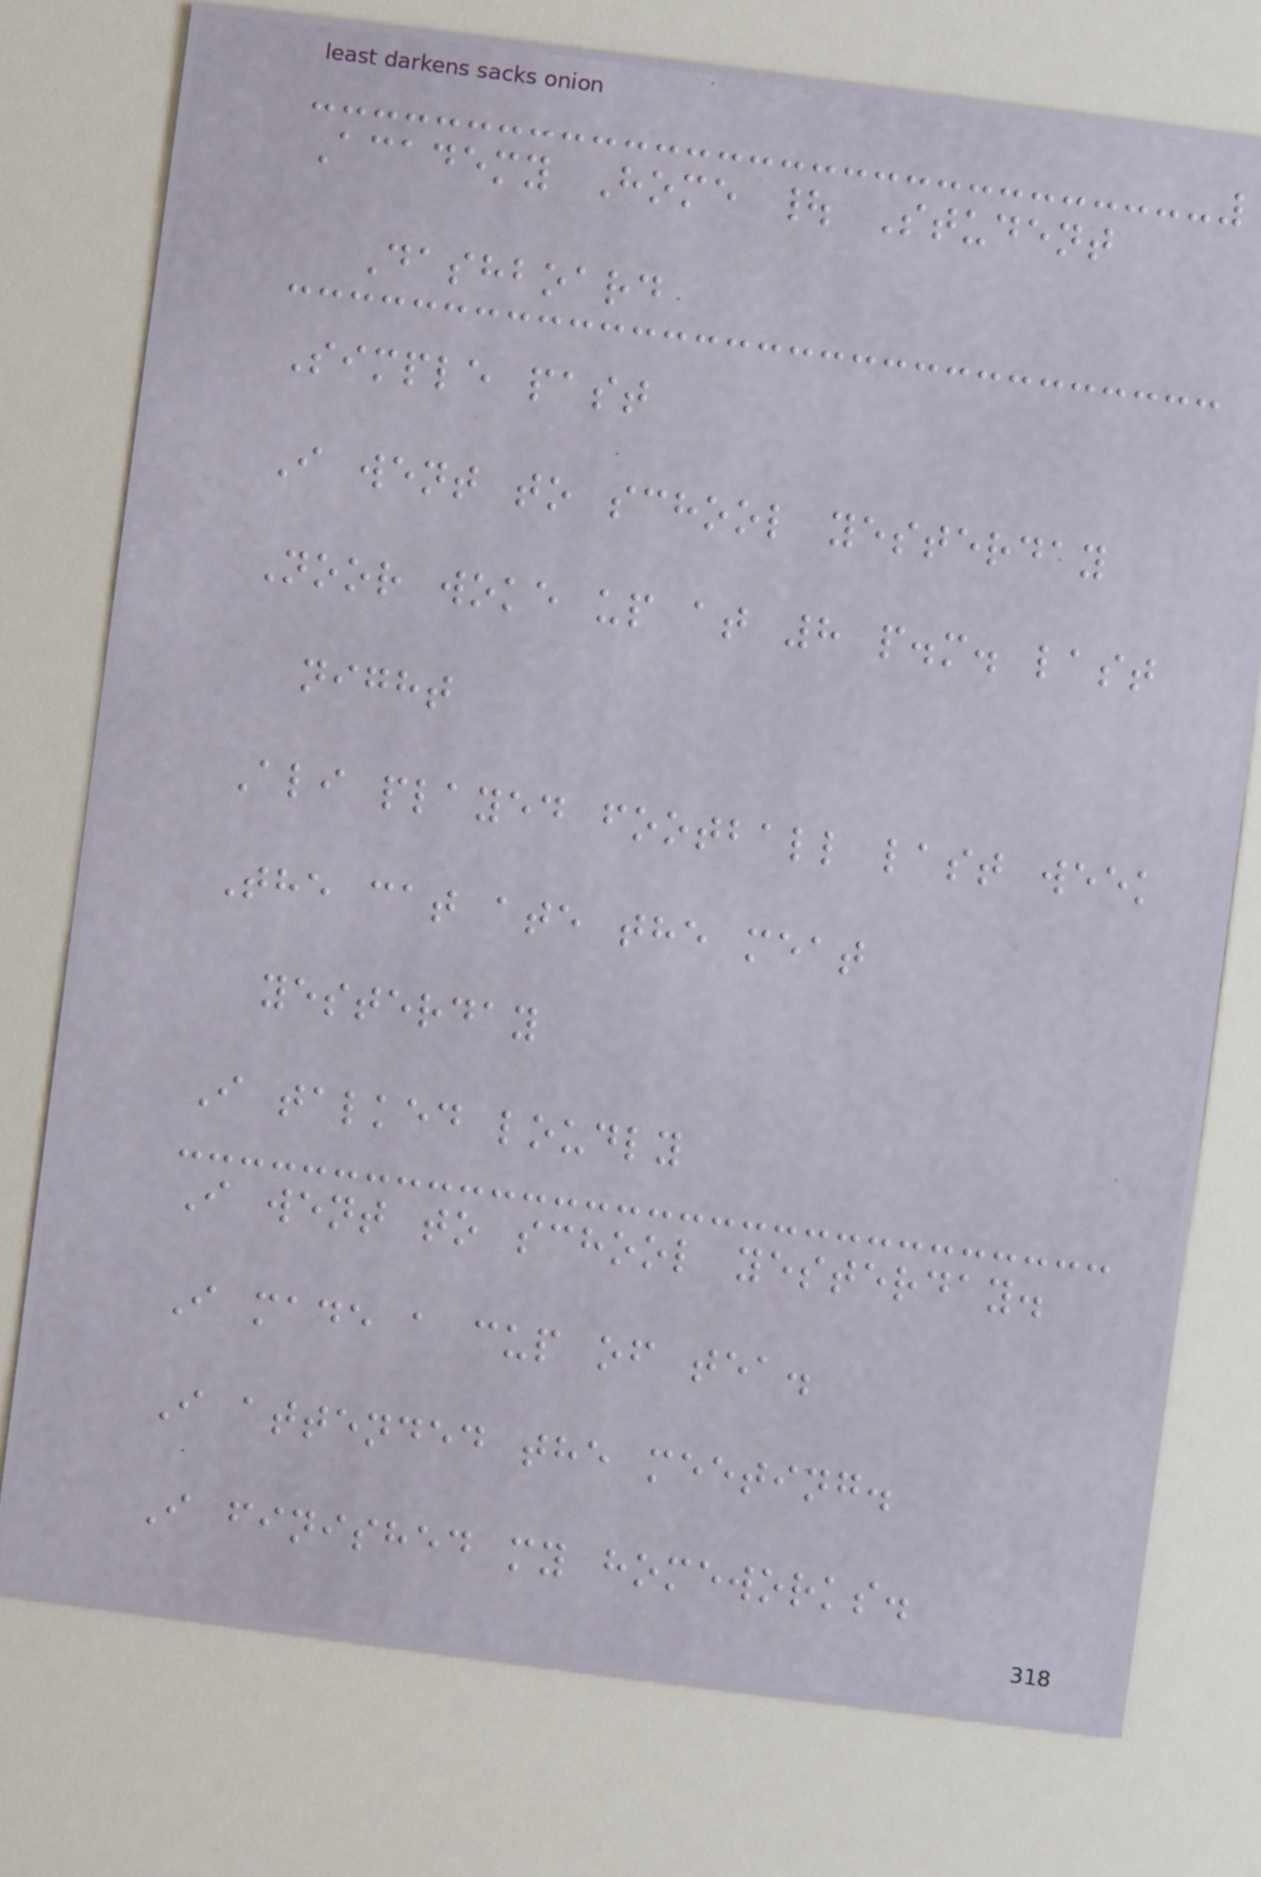Academy Home | Student
Dashboard
Simple past
I went to school yesterday
Noor woke up at 8 p.m. last
night
Ali played football last week
The cat ate the meat
yesterday
I talked loudly
I went to school yesterday.
I made a cup of tea.
I attended the meeting.
I finished my homeworks.
